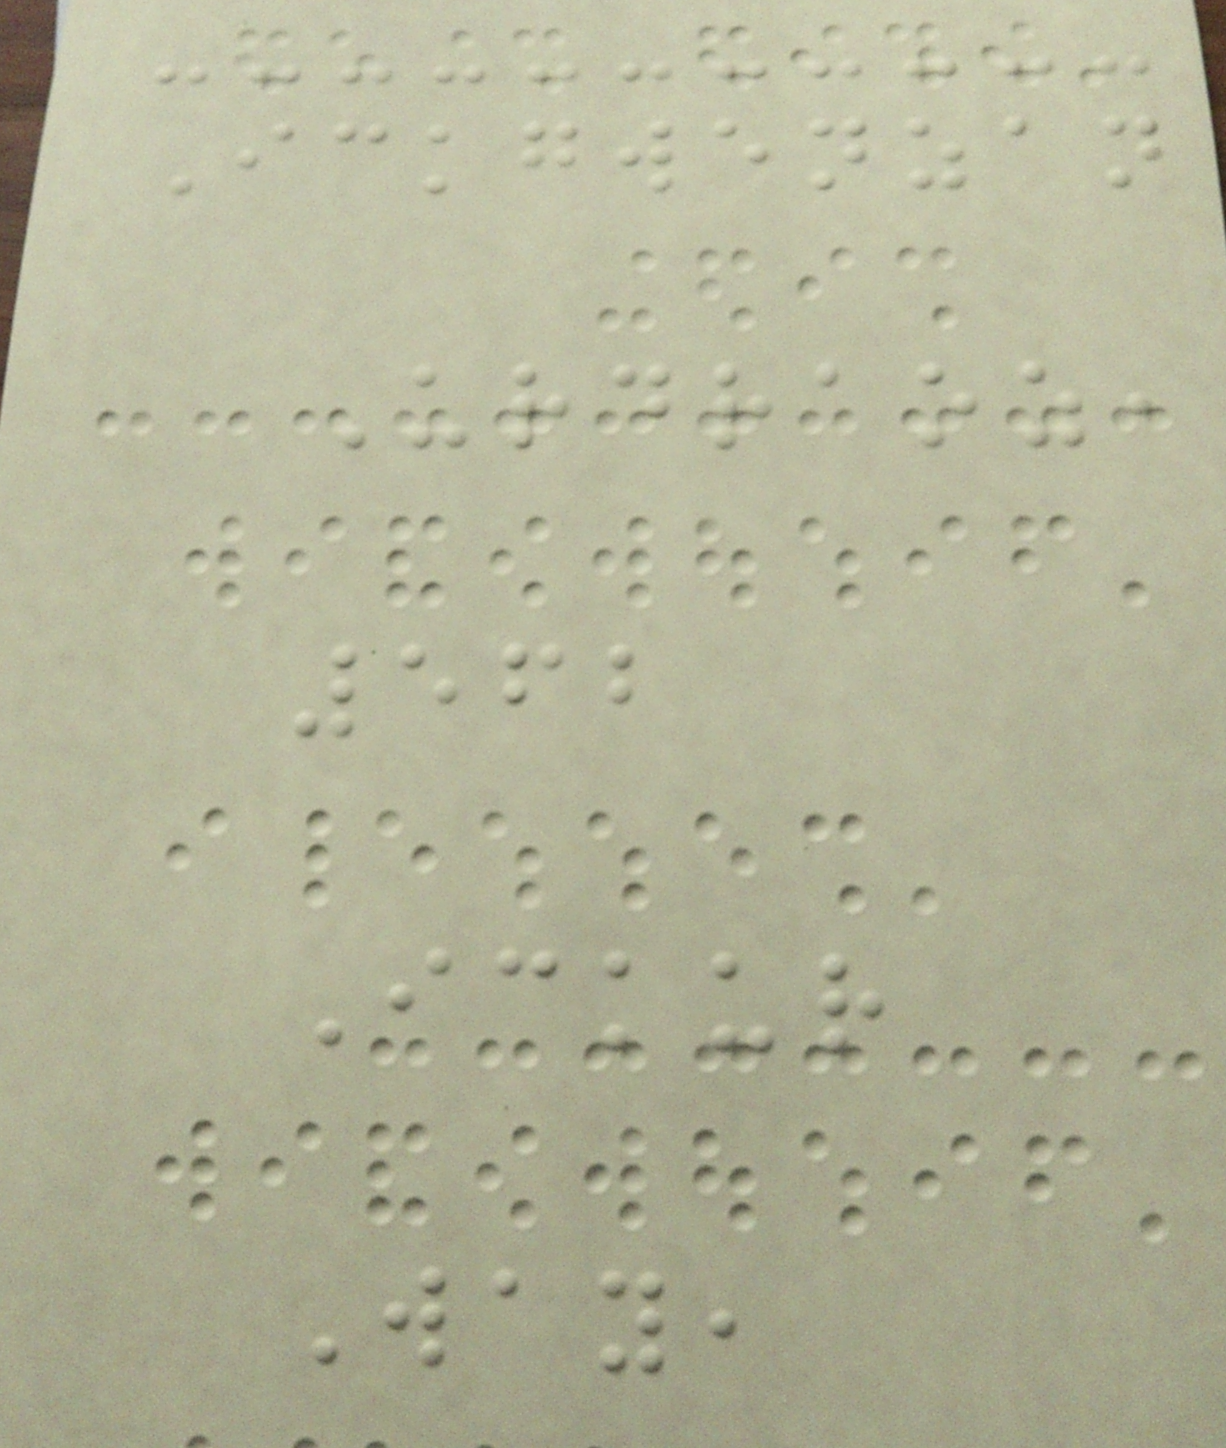Ickgwenzan
Urdraoz,
562
Ickur
Way,
